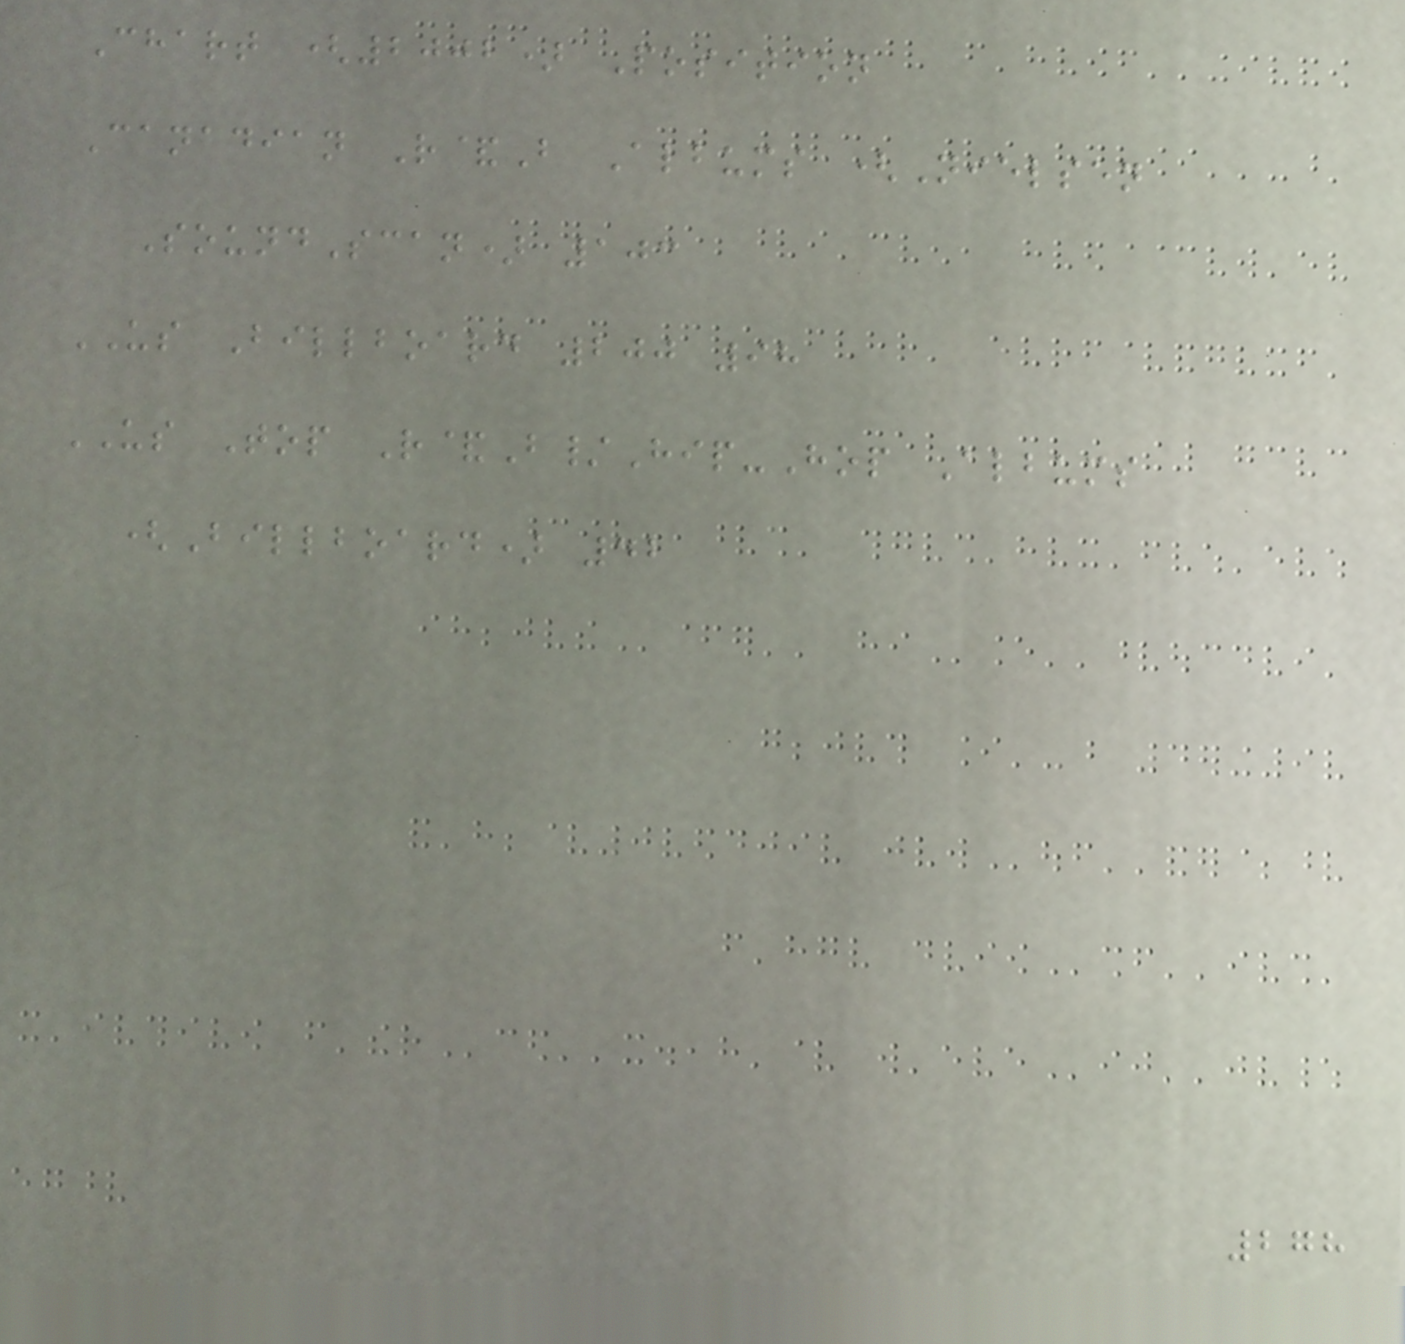Chart (2002) Position
Canadian R&B Albums (Nielsen
SoundScan) 103
US Billboard 200 98
US Top R&B/Hip-Hop Albums
(Billboard) 42
278
